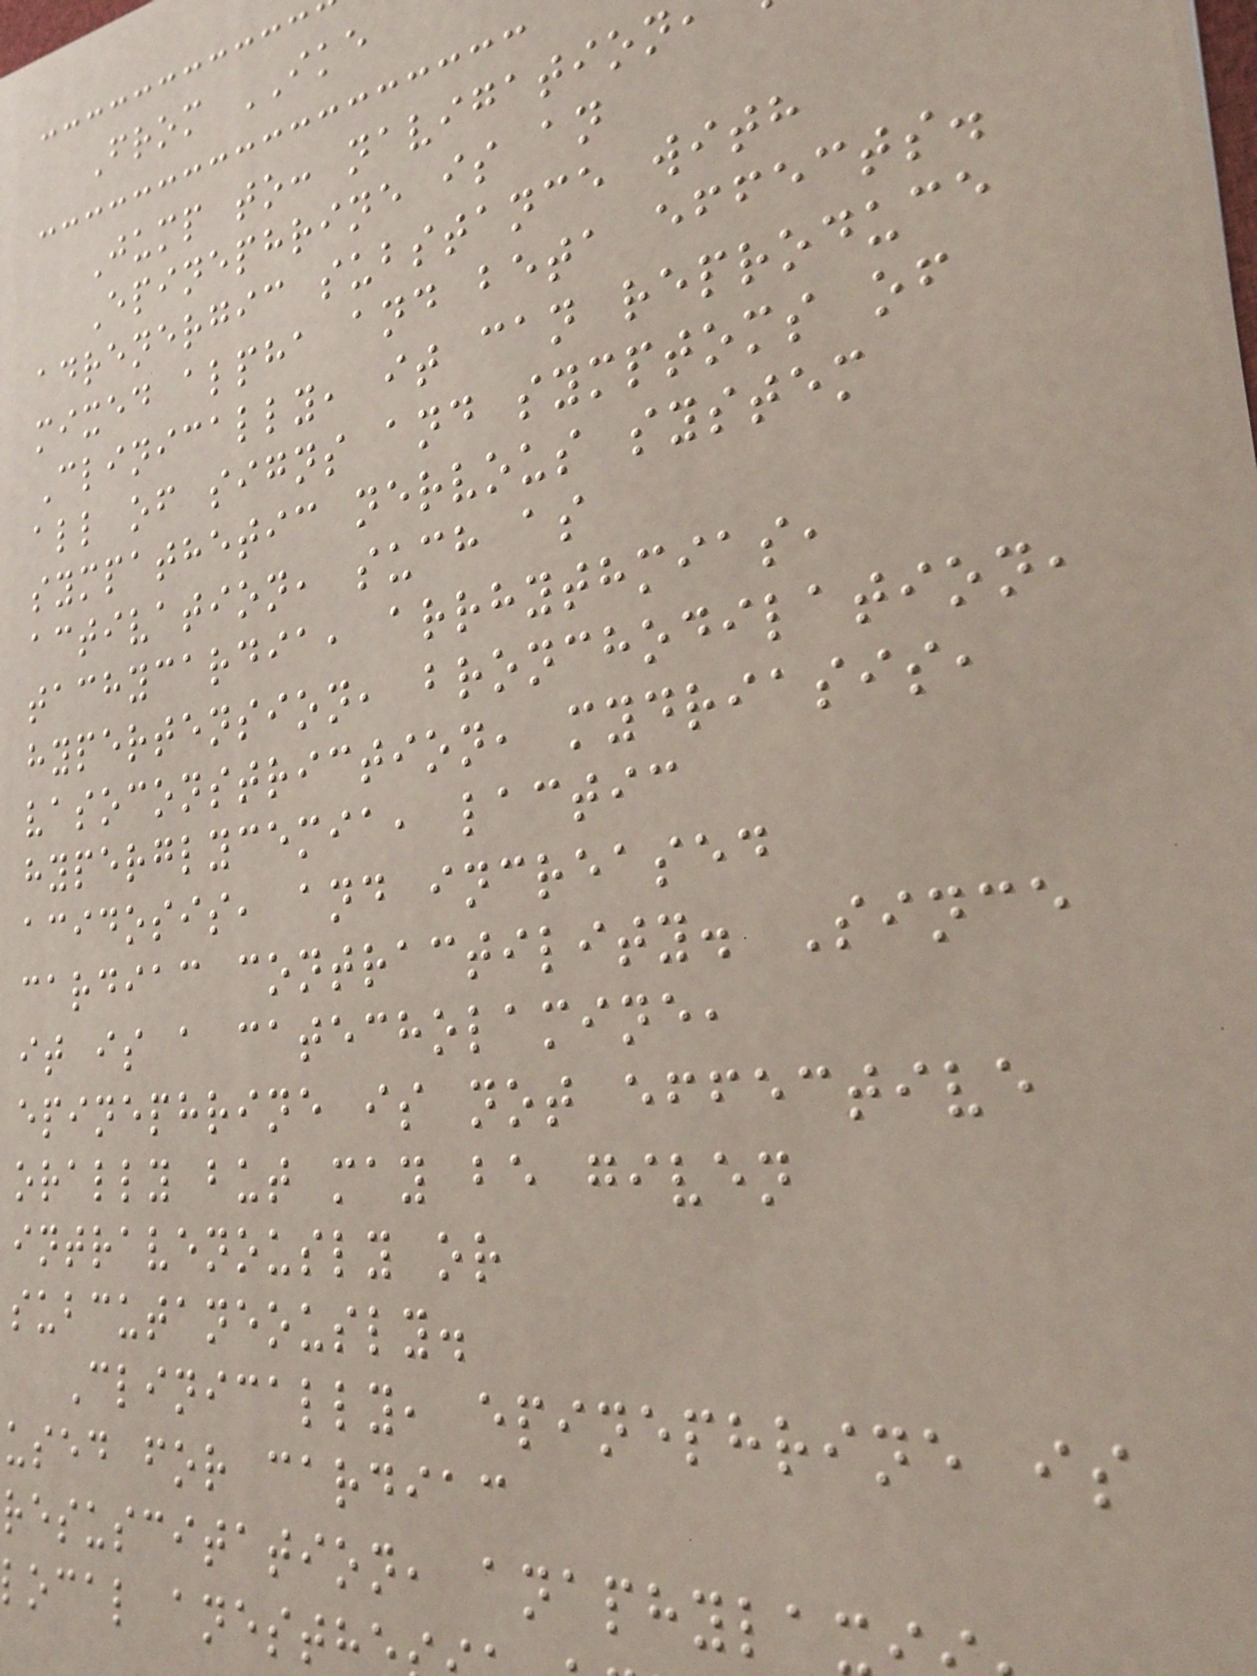From IKE
Jump to: navigation
Epinephrine is an
adrenergic substance with
mixed alpha and beta effects.
Clinically, it can reproduce
all of signs and symptoms of
sympathetic nervous system
activation, such as
tachycardia, arrhythmias,
hypertension, bronchodilation,
vasoconstriction, mydriasis,
hyperglycemia, lactic
acidosis, and increased
cardiac contractility. Since
it is a catecholamine,
epinephrine is not effective
orally but may be given
intravenously or
subcutaneously.
Clinically, epinephrine is
used for cardiac
resuscitation, anaphyla
local anesth
